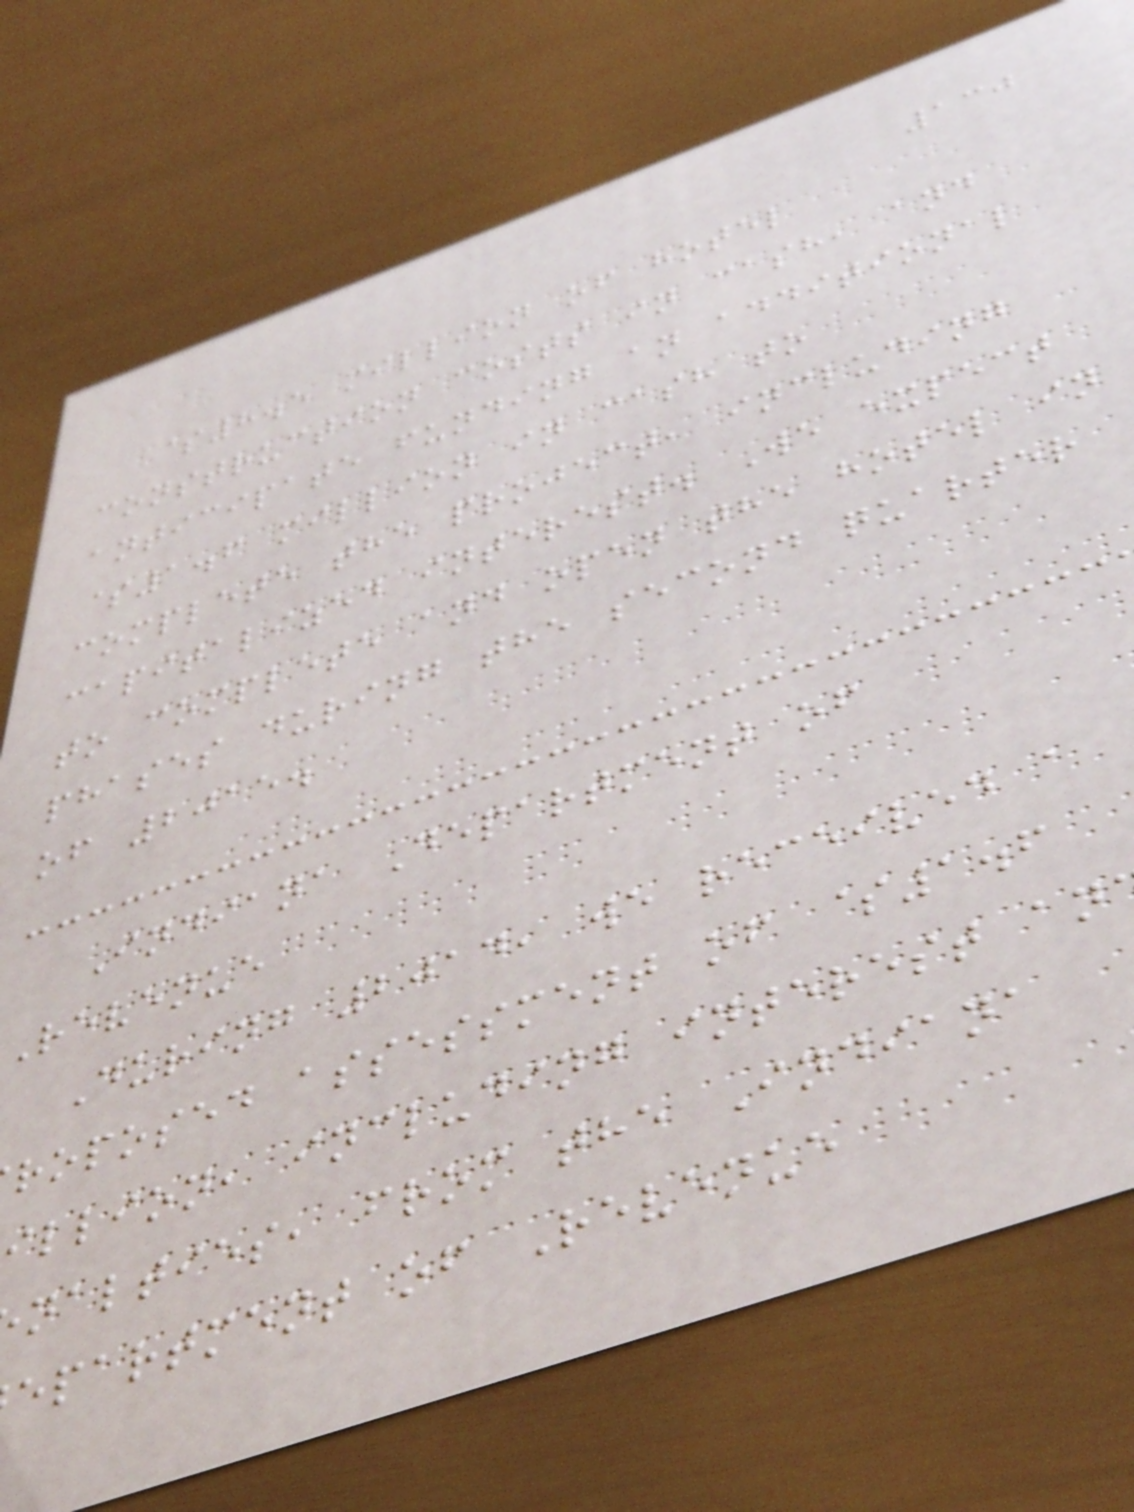130
$8.5 million of hotel
construction costs in cash, and
anticipate funding an additional
$1.6 million in cash to
complete the project, including
capitalized interest. We expect
to complete and open the hotel in
phases during the second quarter
of 2015.
Indiana Department of
Revenue
During 2014, we received a
roposed assessment of $1.6
illion, including interest an
nalties, from the Indiana
epartment of Revenue
